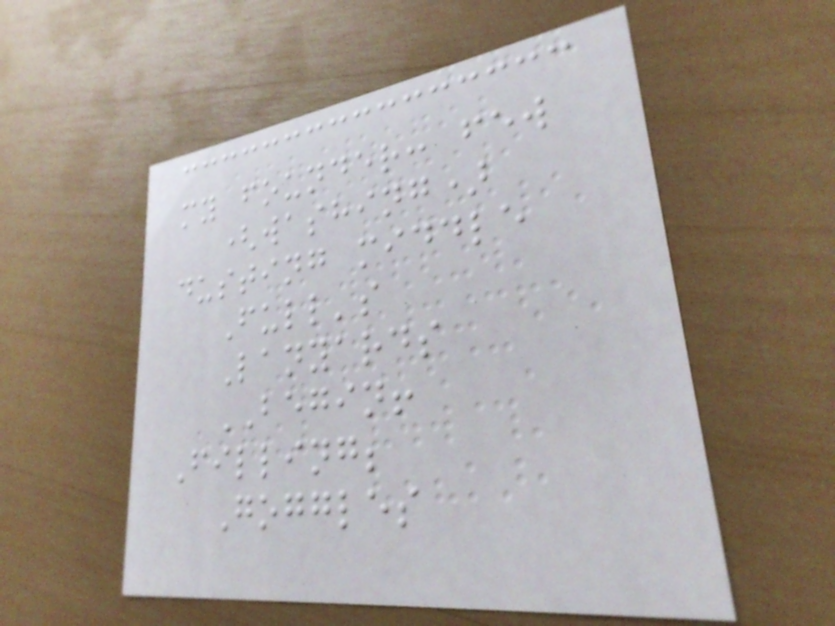my founder: few
(washing)
dusting middle
Full's
Lanyards
BEGIN!
Filling;
Goggles
